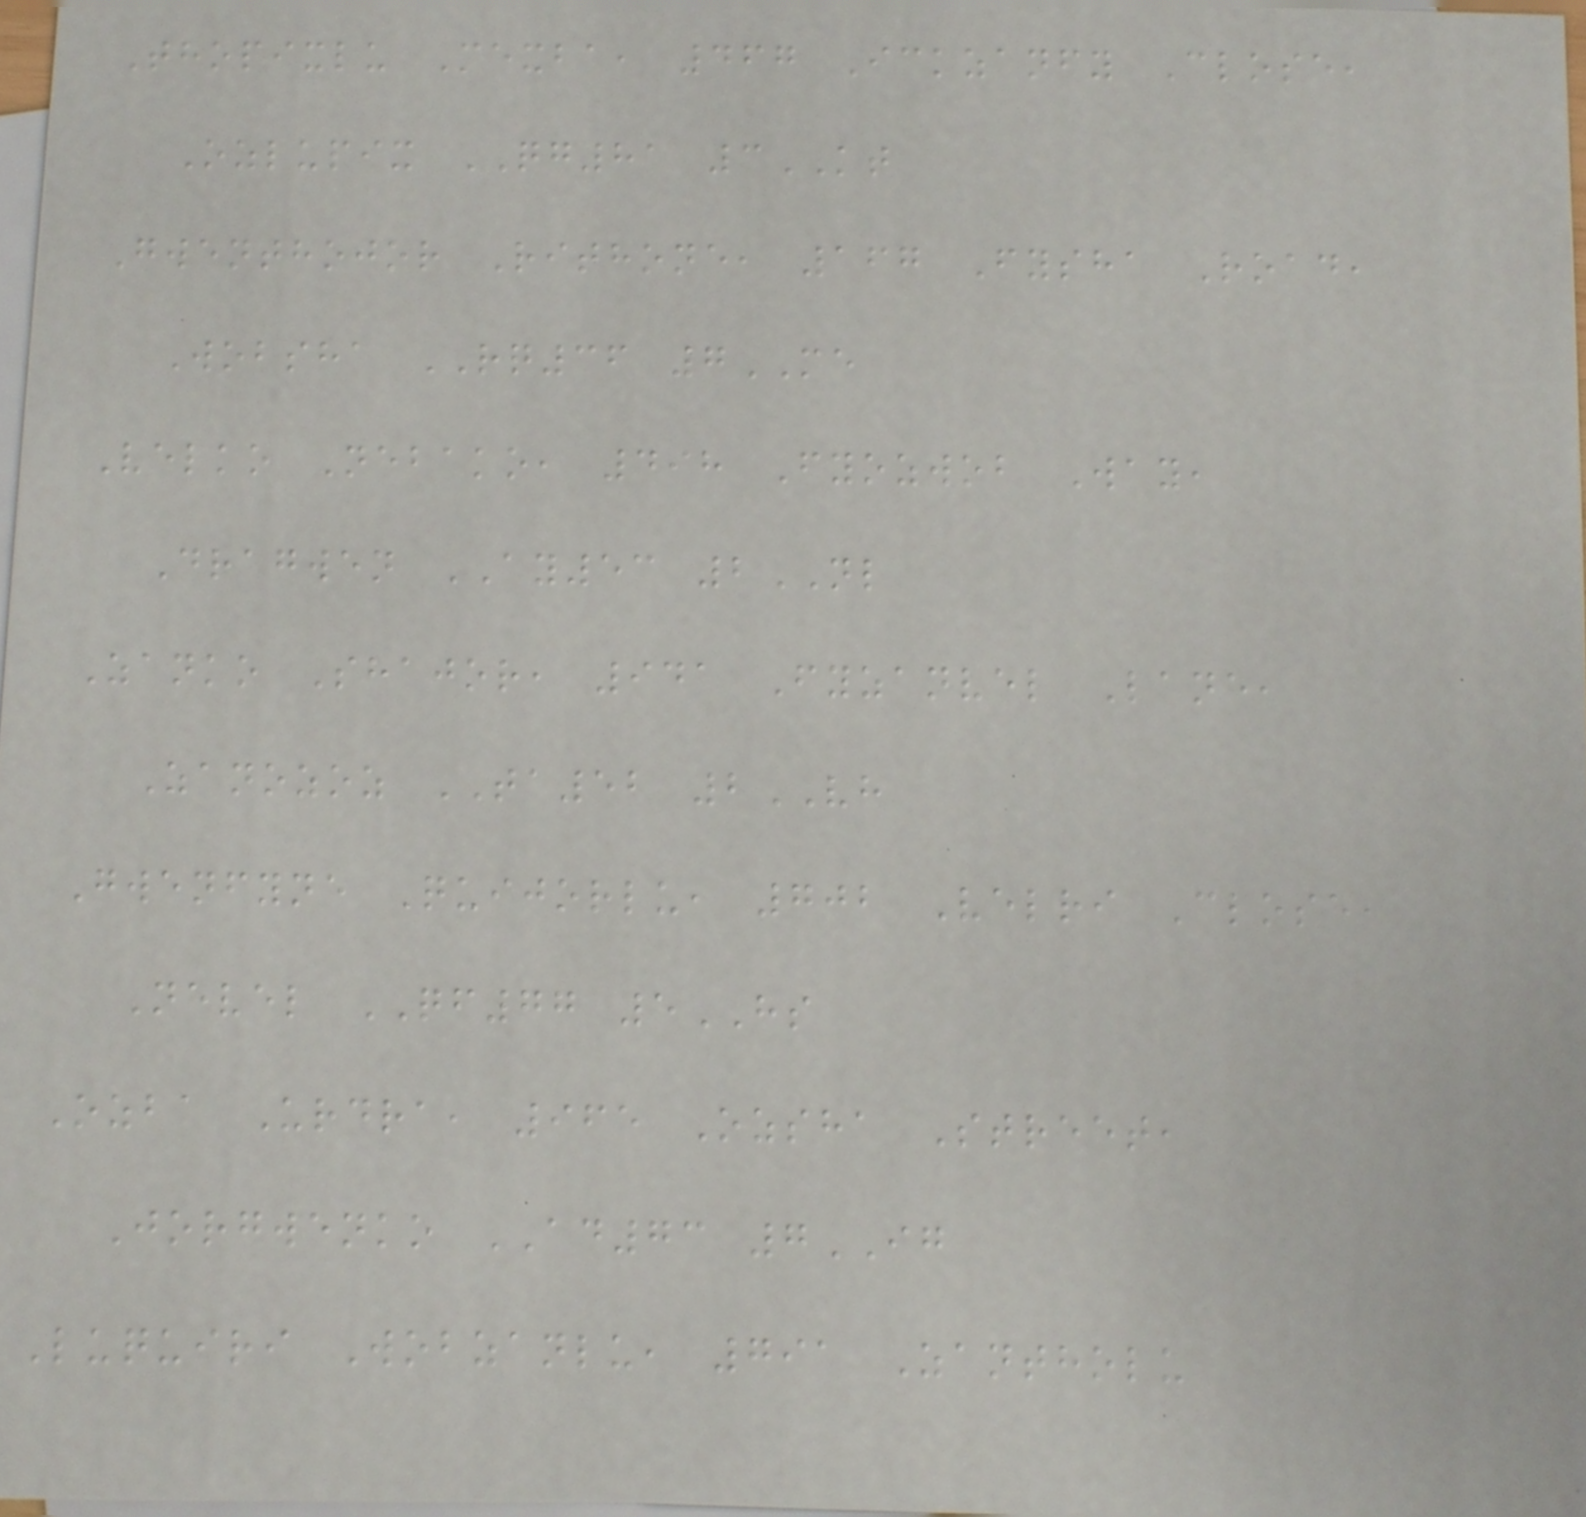Thopixlu Mexba, 467 Ickzanfy Close,
Ozlupix QG81 3KT
Gwenthojor Rithone, 167 Fysha Road,
Wobsha RQ36 7ME
Velko Nebako, 498 Fyozwob Way,
Dragwen AY53 2NL
Zanko Shajor, 941 Fyzanvel Lane,
Zanozoz TA52 2VH
Gwenfyne Quijorlu, 702 Velri Close,
Nevel QF77 5HS
Ozba Urdra, 965 Ozsha Street,
Jorgwenko AD73 7IG
Luquiri Wobzanlu, 791 Zantholu
